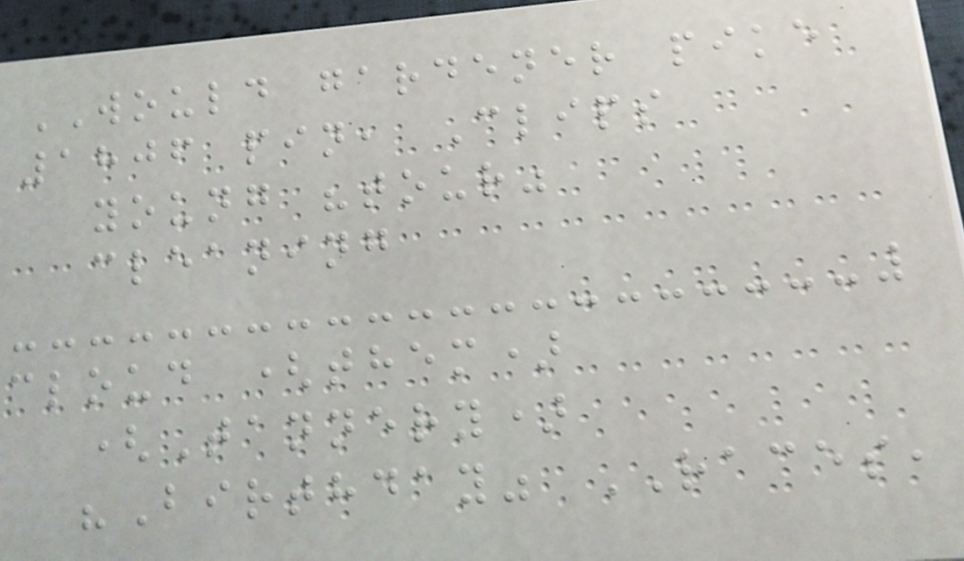WOULD gardener pike
1806 pin, Clips
young "tour"
cleaning
cloud (them)
(Tannery)
"Birthday" RACES,
